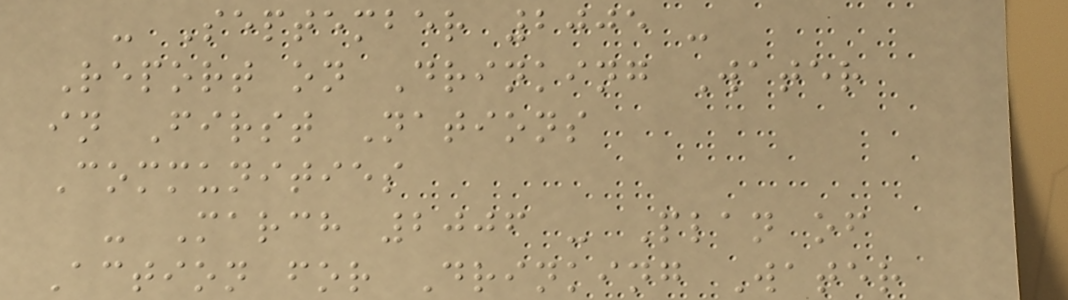- September 2005 -
Report on Drinking Water
in First Nations
Communities
- March 2006 - Plan of
Action for Drinking Water
